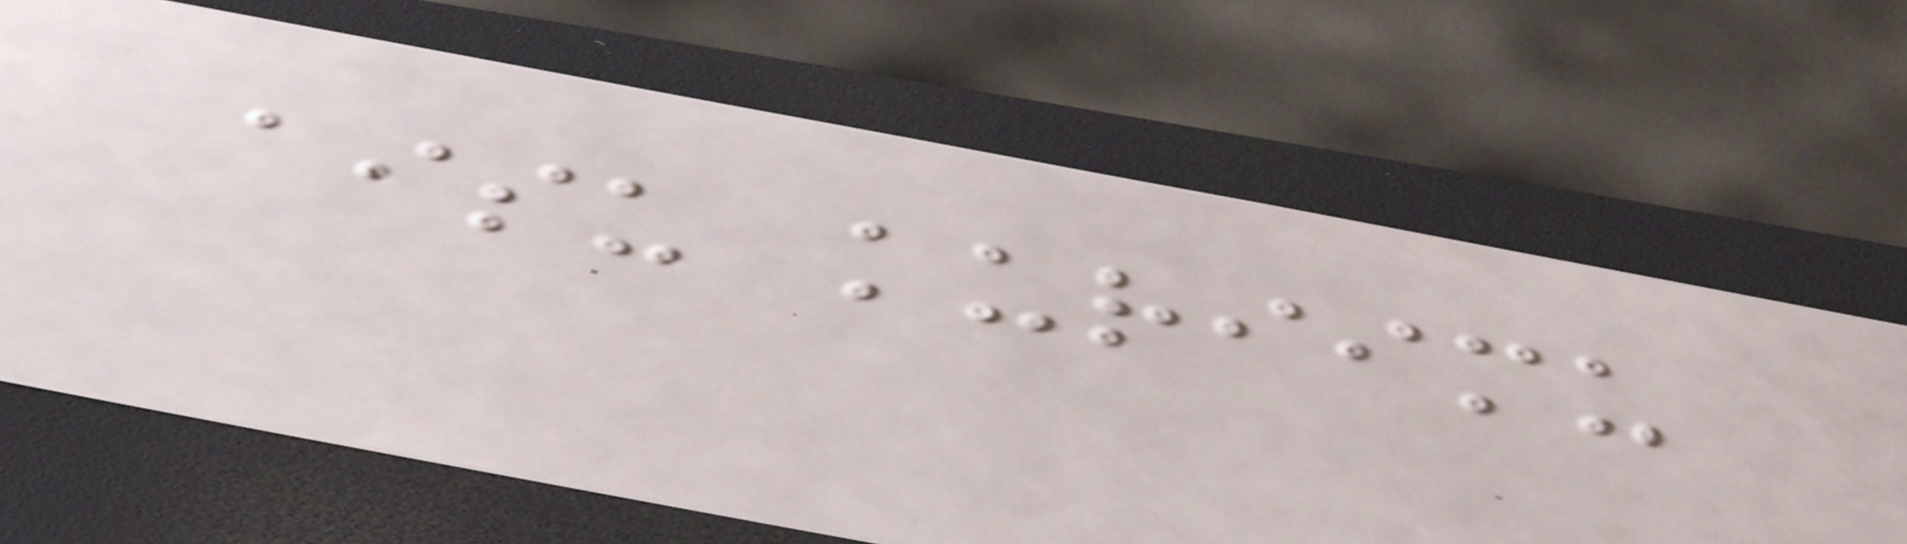aisu kuriimu
